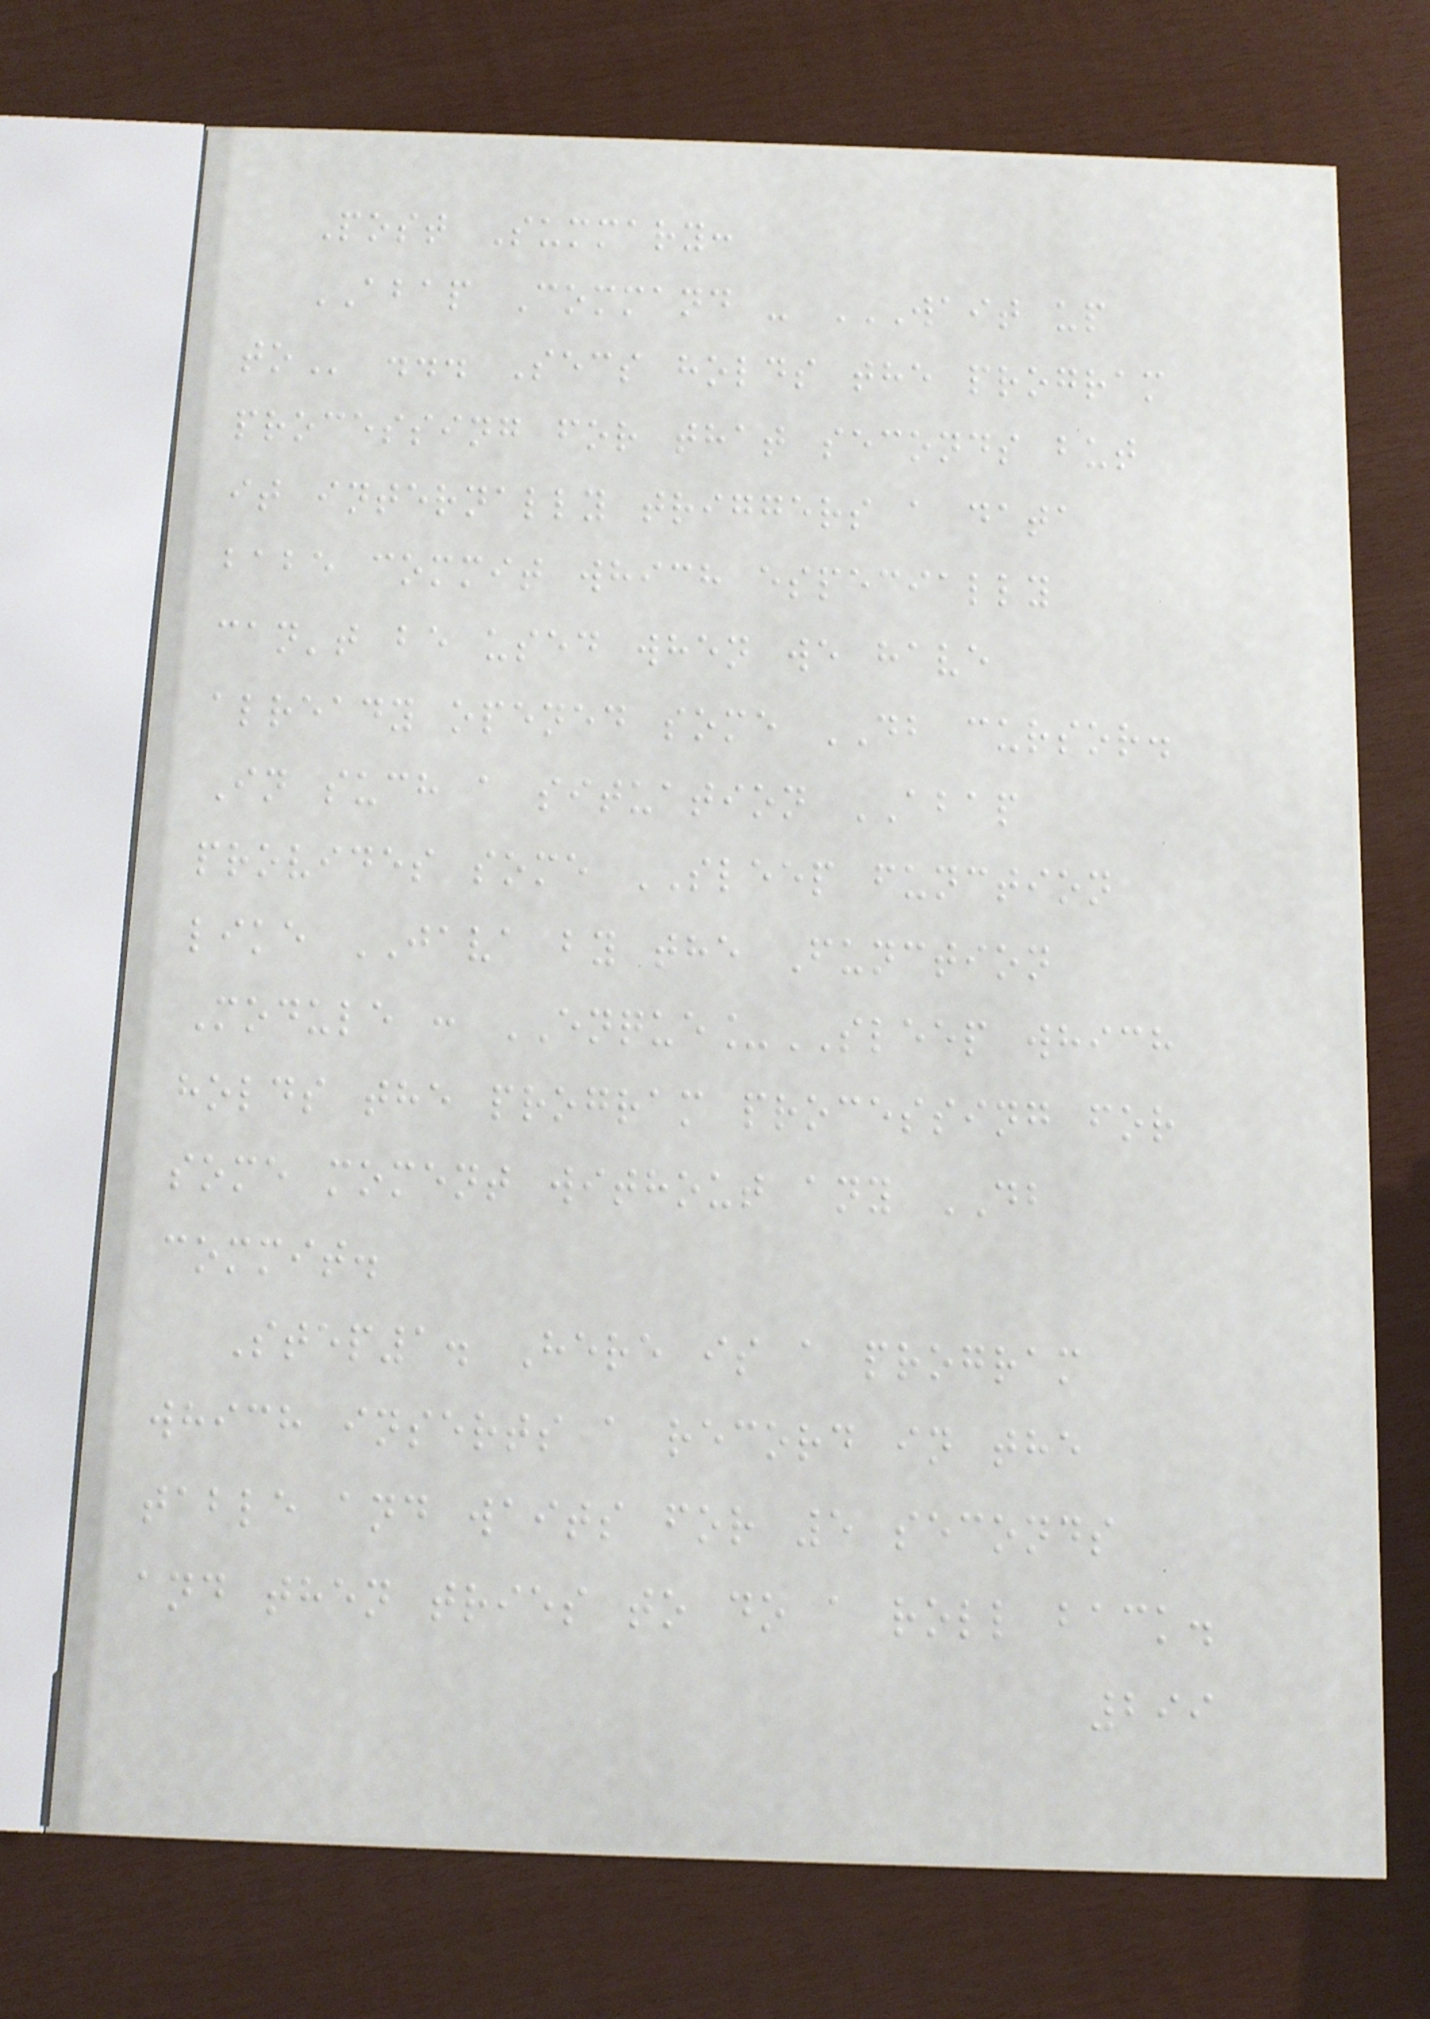Post Summary:
ABAP Command - WAIT UP
TO ... Secs holds the program
processing for that seconds but
it internally triggers a data
babe commit which especially
can't be used when we have
already opened some DB cursor.
In such a situation ABAP
provides some SLEEP function
like JAVA by the Function
Module : ENQUE_SLEEP which
holds the program processing for
some moment without any DB
commit.
Step1. Here is a program
which inserts a record in the
table and waits for 5 seconds
and then tries to do a roll back.
299
